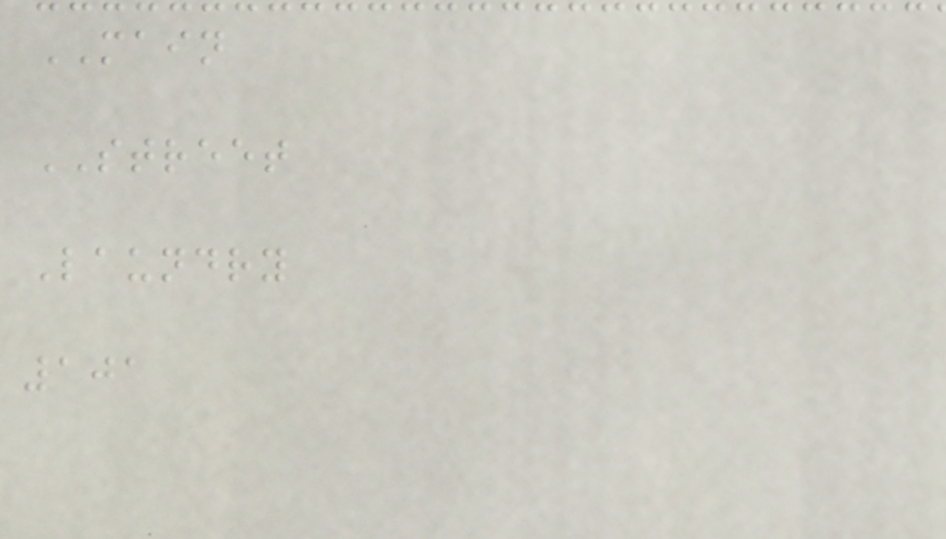MAIN
STREET
Laundry
101
